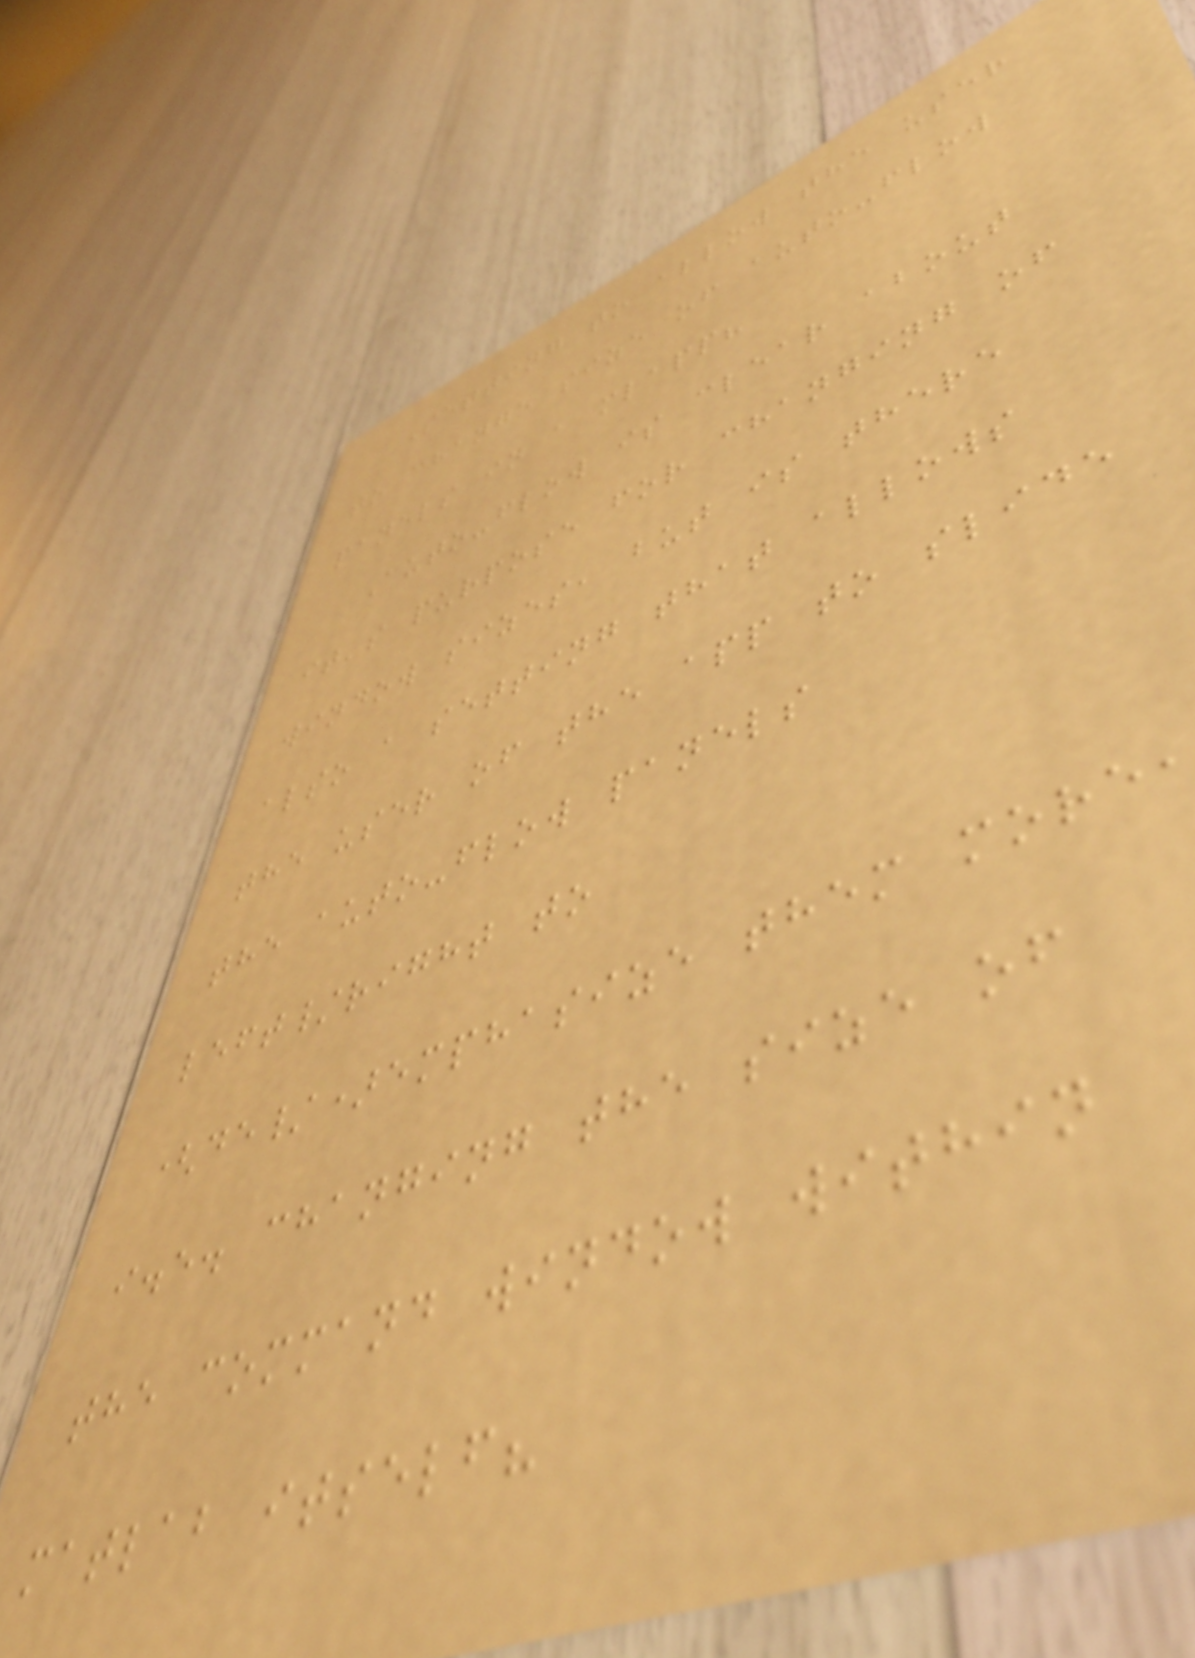Setting to allow the user
to change size of auto-flow
panels in a mlapp?
Auto-flow is clear about
it's purpose for changing of
window sizes, but is there
also a setting that allows
the user of the app to slide
the auto-flow panels
left/right to
(de/)emphasize them more,
i.e. changing the size of
the command window within
matlab itself?
